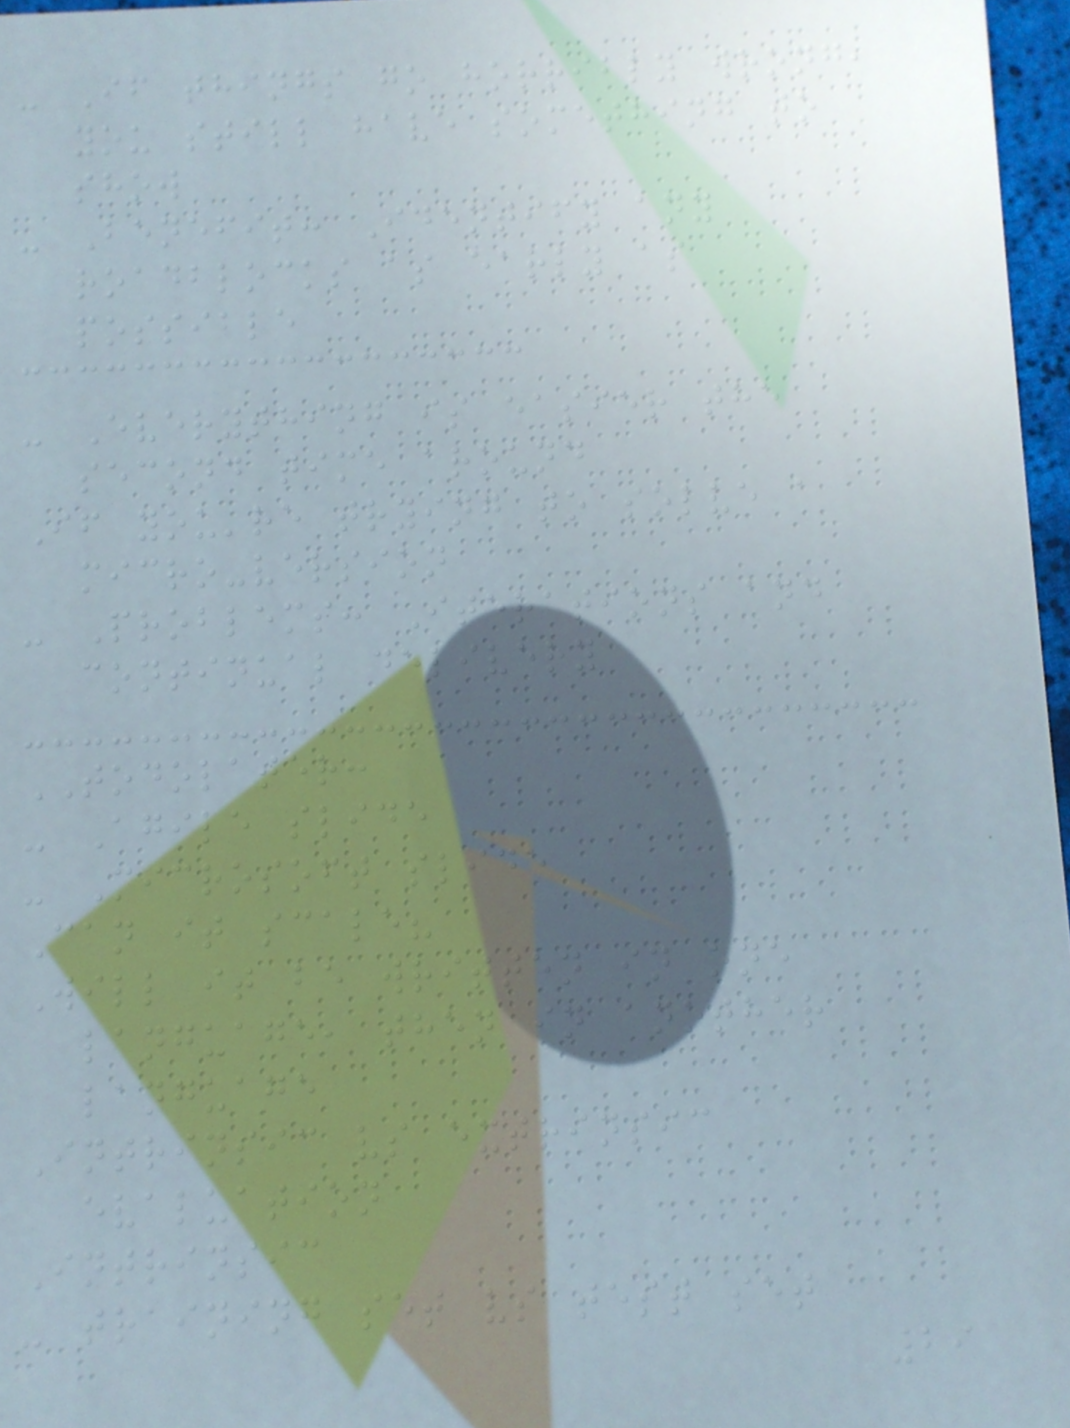- If things go horribly wrong,
you still have something to
show
- Benefit: Identify any
roadblocks as early as
possible
- Everything is easier the
second time around
If you're trying to solve a
micro-version
- Problems: Iterations and
continual delivery
TODOLATER:
- Agile slide
- Microsoft slide
Can it scale?
Will it be written in one
language, then in another
language
Intrinsic vs extrinsic
evaluation
Intrinsic
- training set vs test set
29
